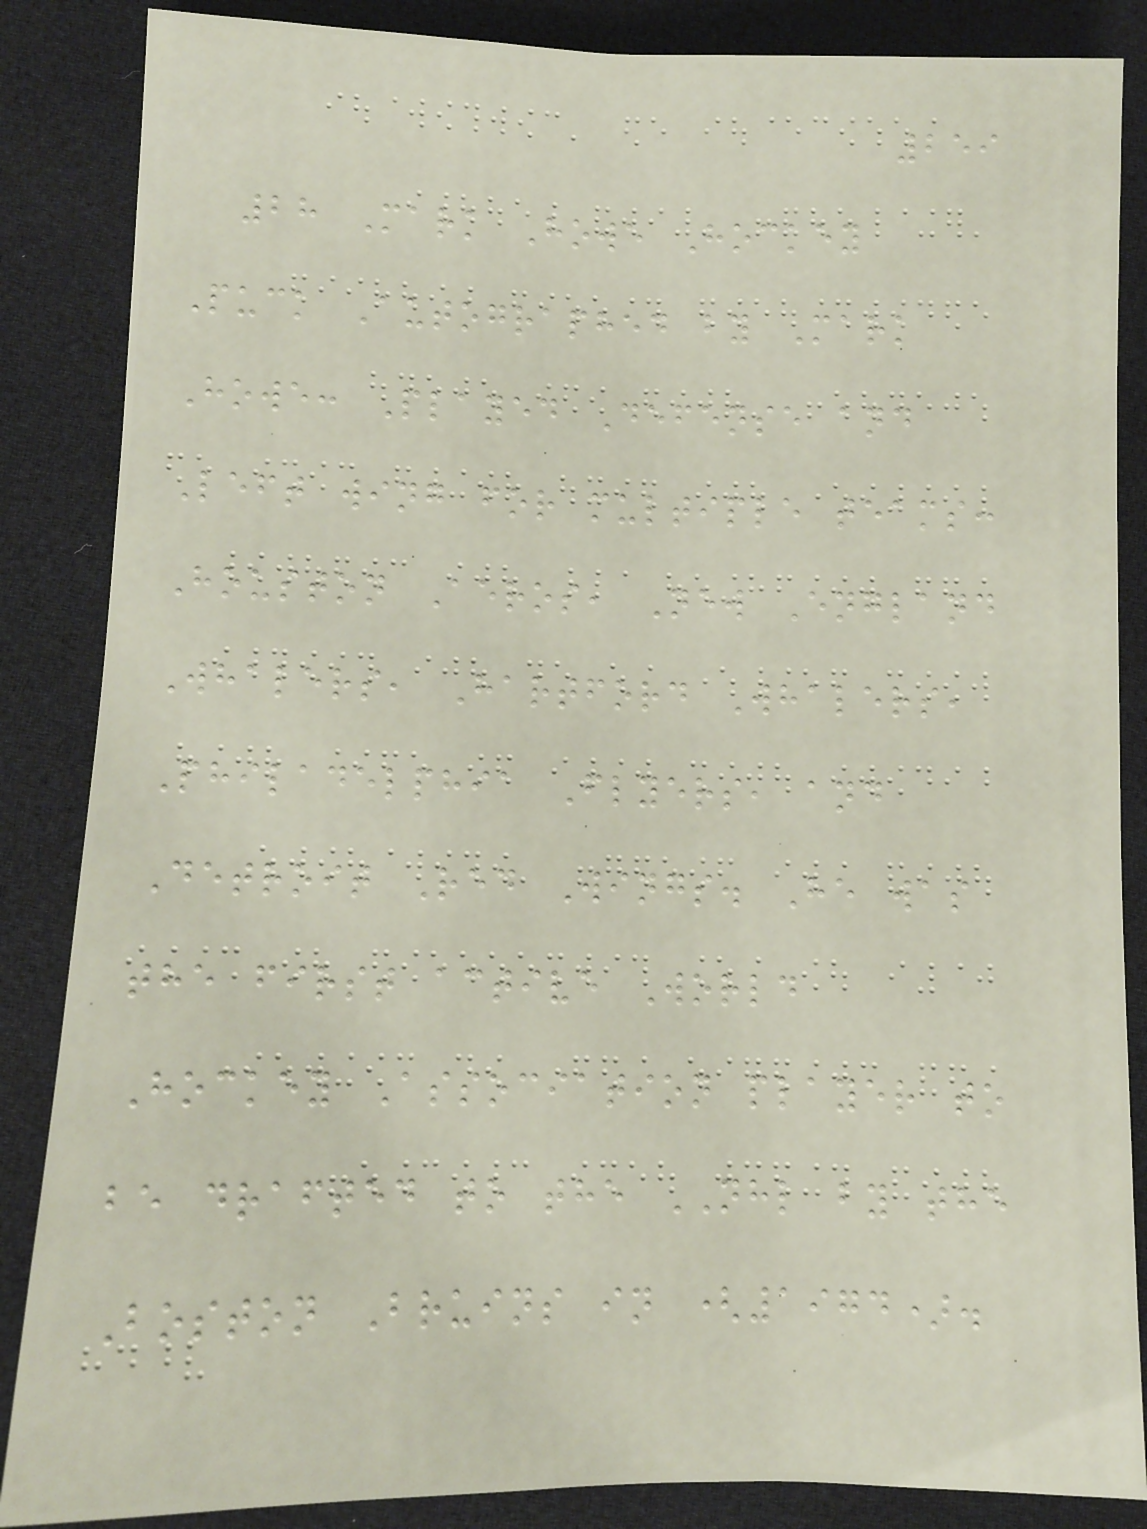259
28 Mark Howe Hockey
Puck Autographed by Mark
Howe: Played Defense and
Left wing for multiple teams:
Houston Aeros, New England
Whalers, Hartford Whalers,
Philadelphia Flyers, and
Detroit Red Wings. He was
the first active World
Hockey Association player to
be drafted to the NHL by the
Boston Bruins in (1974).
